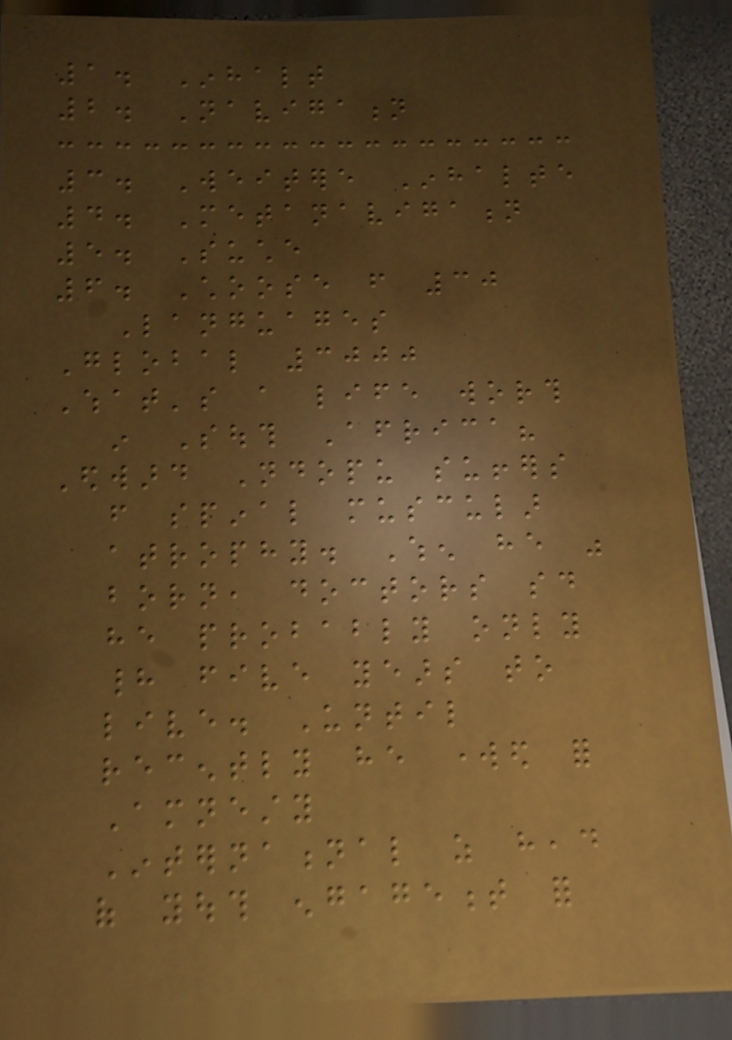1. Inhalt
2. Navigation
3. Weitere Inhalte
4. Metanavigation
5. Suche
6. Choose from 30
Languages
Global 3000
What's a life worth
in South Africa?
Edward Ndopu suffers
from spinal muscular
atrophy. When he was
born, doctors said
he probably only
had five years to
live. Until
recently he worked for
Amnesty
International as head
of youth engagement for
